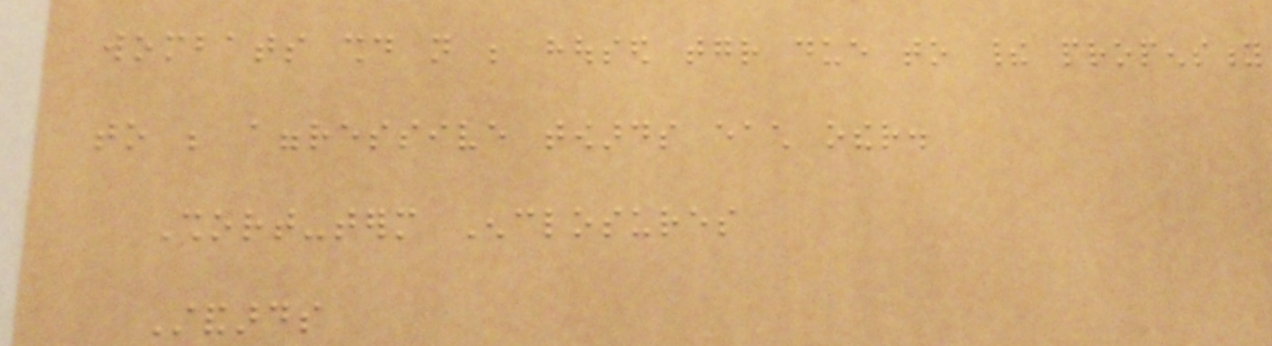wombats should not be housed together due to their propensity
to be aggressive towards each other.
Short-term Enclosures
Standards
